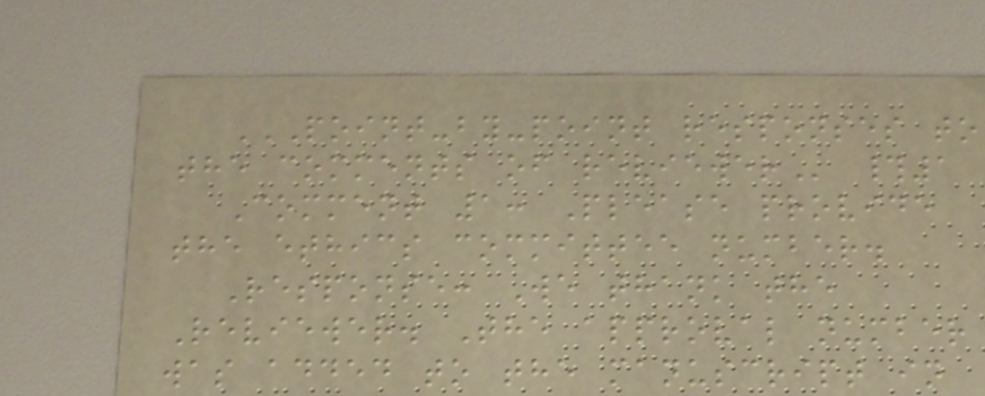POINT-BY-POINT RESPONSES TO
THE COMMENTS OF REVIEWER #1
Comment 1: Please provide
the ethics committee number.
Response: We thank the
Reviewer. The approval number
was added to the manuscript in
